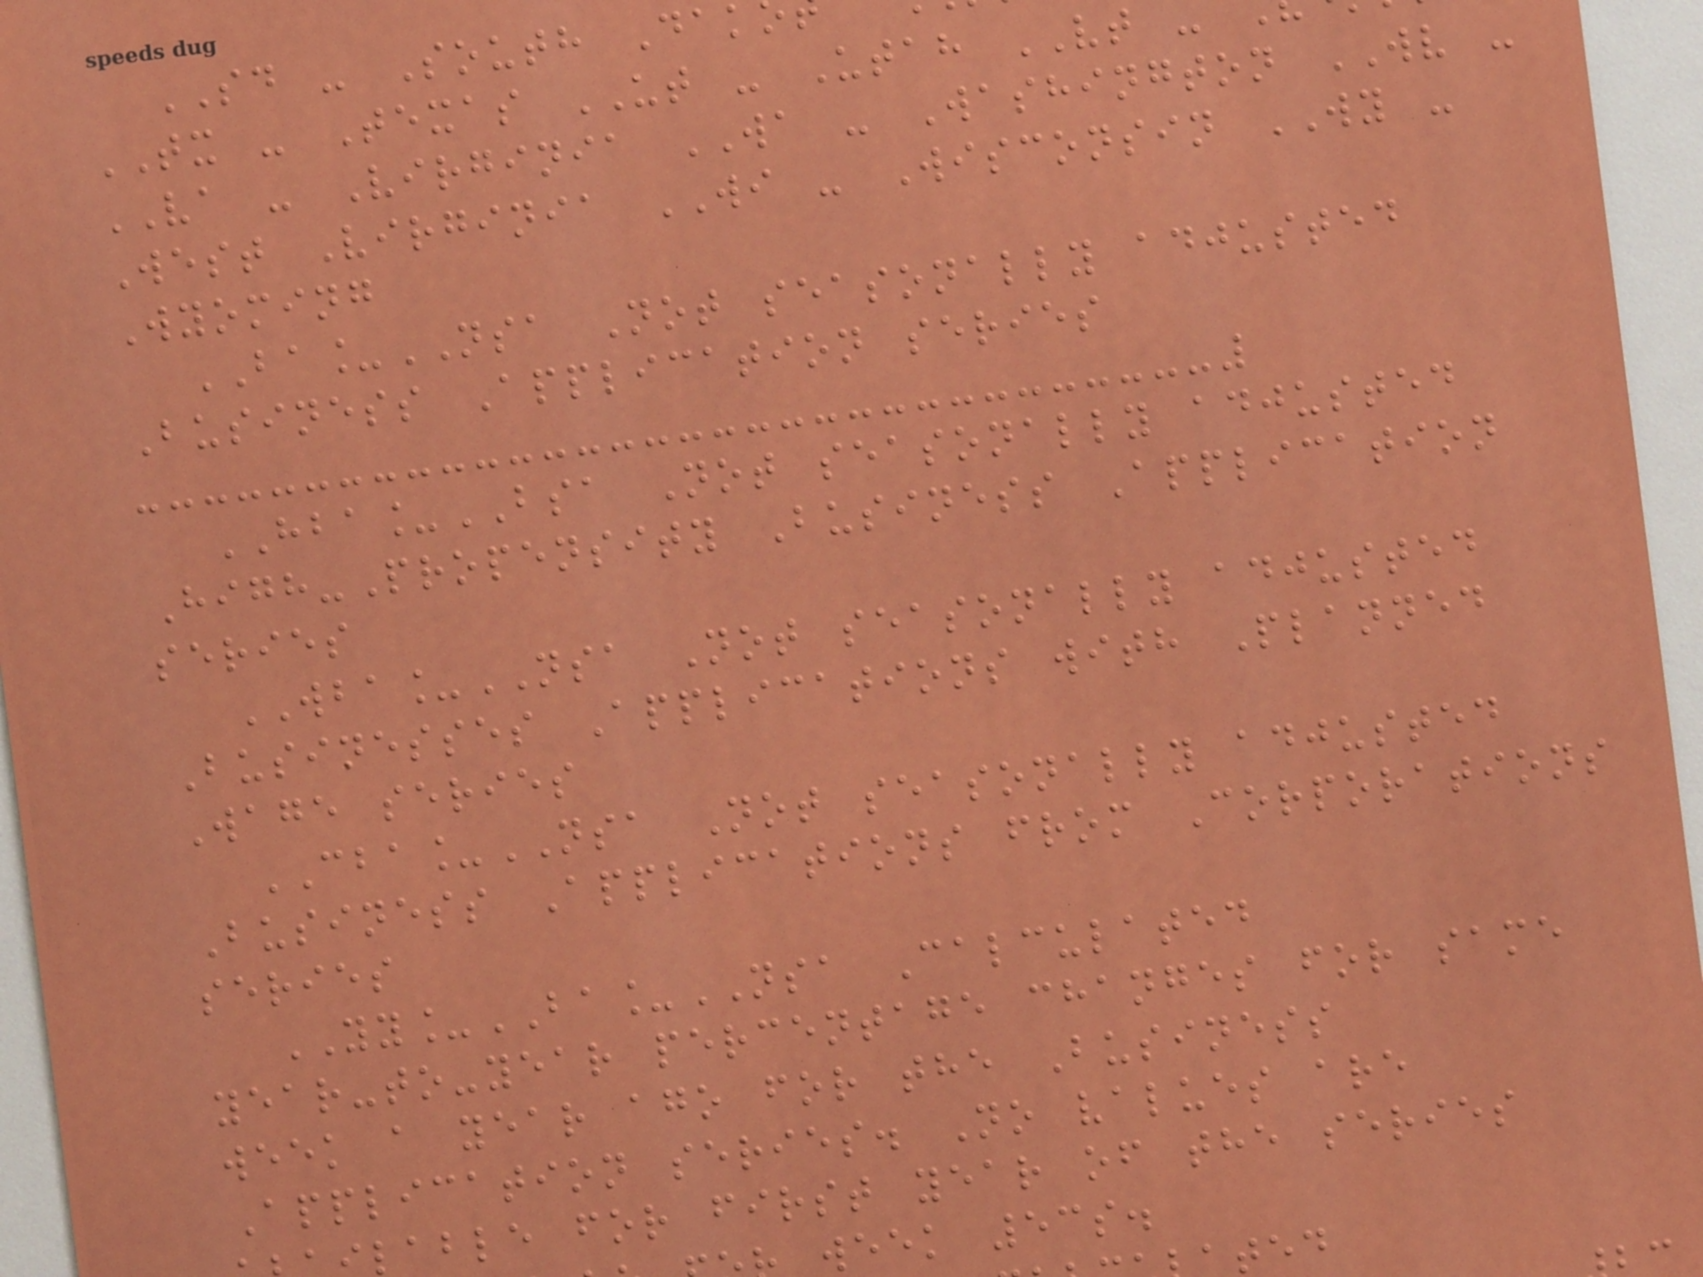SD - South Dak
TX - Texas UT - Utah VT
VA - Virginia WA - Washington WV -
West Virginia WI - Wisconsin WY -
Wyoming
BA_NSA Not seasonally adjusted
Business Application series
HBA_BSA Not seasonally adjusted
High-Propensity Business Application
series
WBA_NSA Not seasonally adjusted
Businesses Applications with Planned
Wage series
CBA_NSA Not seasonally adjusted
Business Applications from Corporations
series
YY_BA_NSA Calculated
year-to-year percentage changes for same
week a year ago for the Business
Application series. No values are
lable for first year of the series
week 53s.
